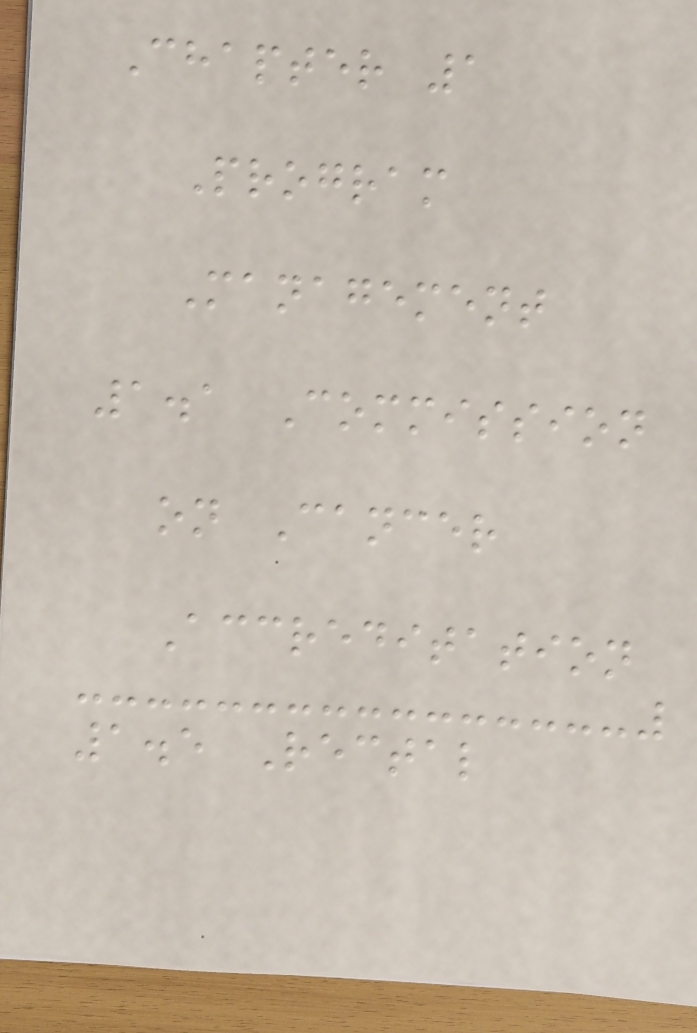Chapter 1
Program
Management
1.1 Commission
on Cancer
Accreditation
1.5 Rectal
